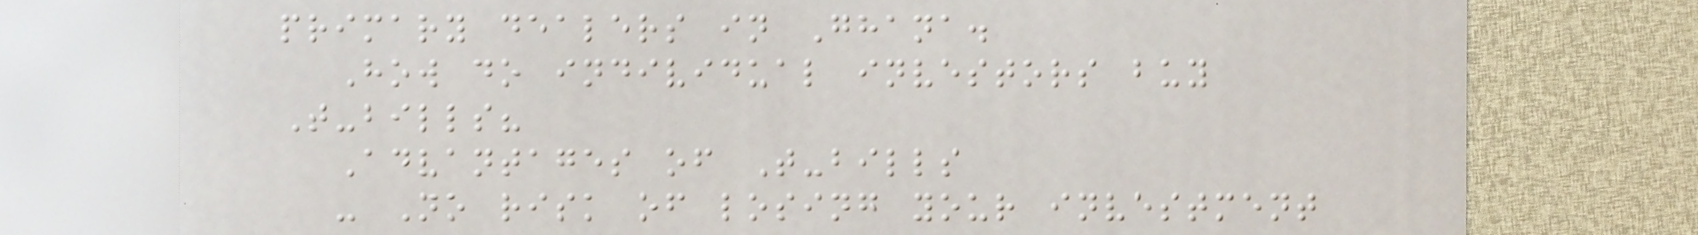primary dealers in Ghana.
How do individual investors buy
T-bills?
Advantages of T-bills
- No risk of losing your investment
